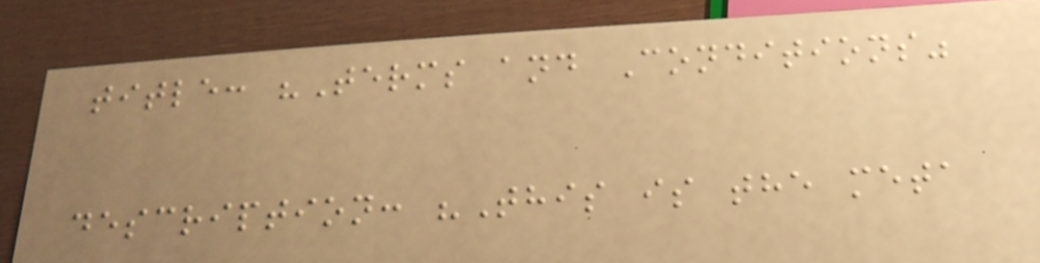title: "Terms and Conditions"
description: "This is the meta
